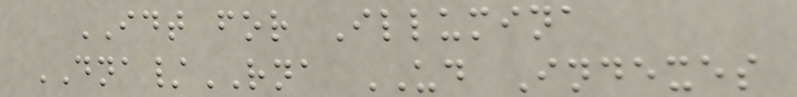IDT for Illumina
DNA/RNA UD Indexes
